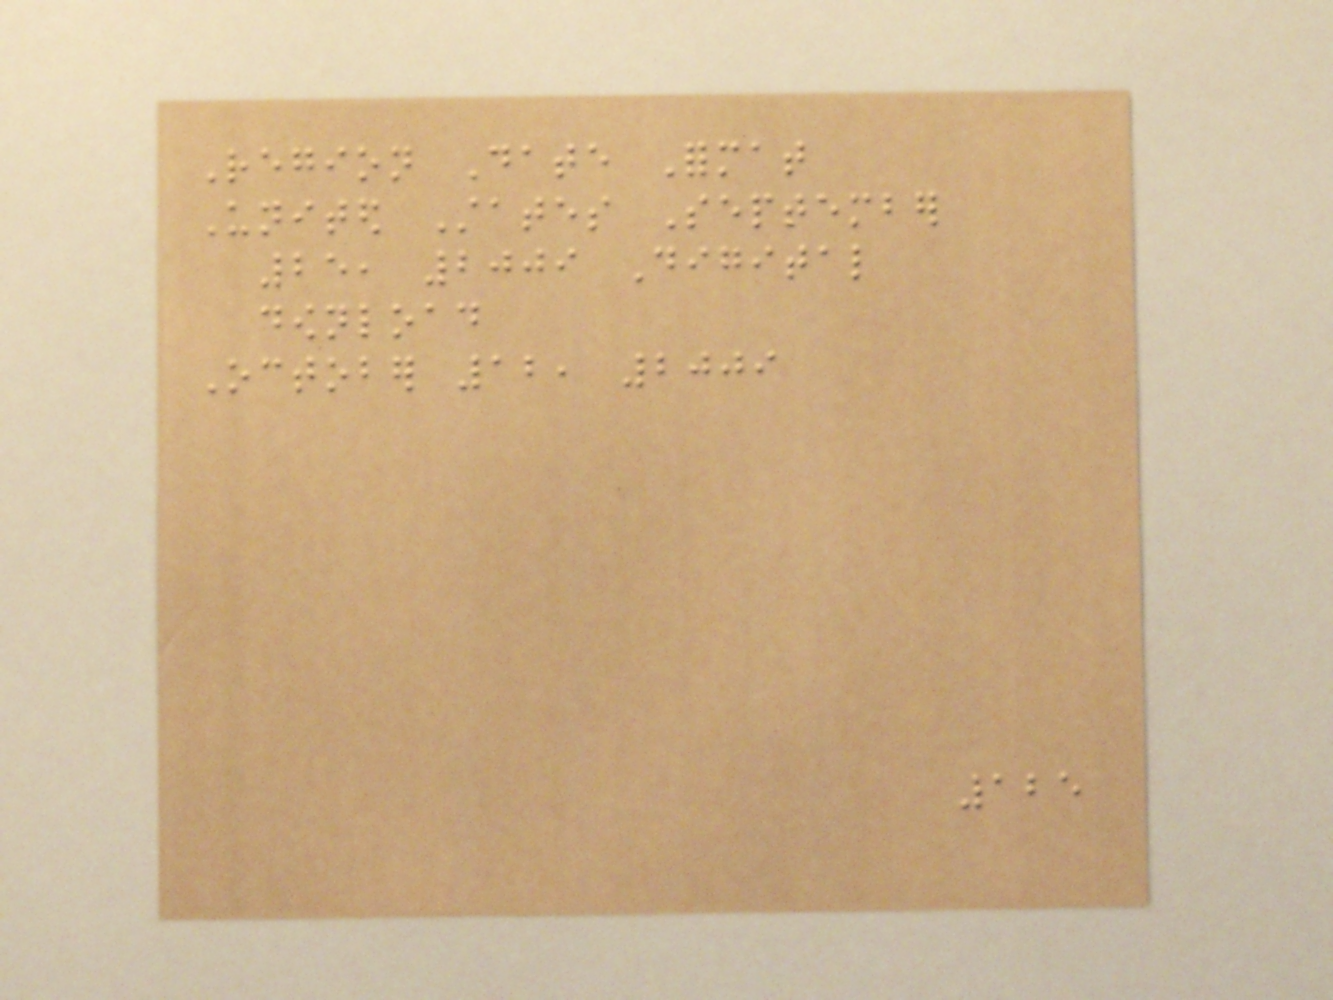Region Date Format
United States September
25, 2009 Digital
download
October 12, 2009
125
